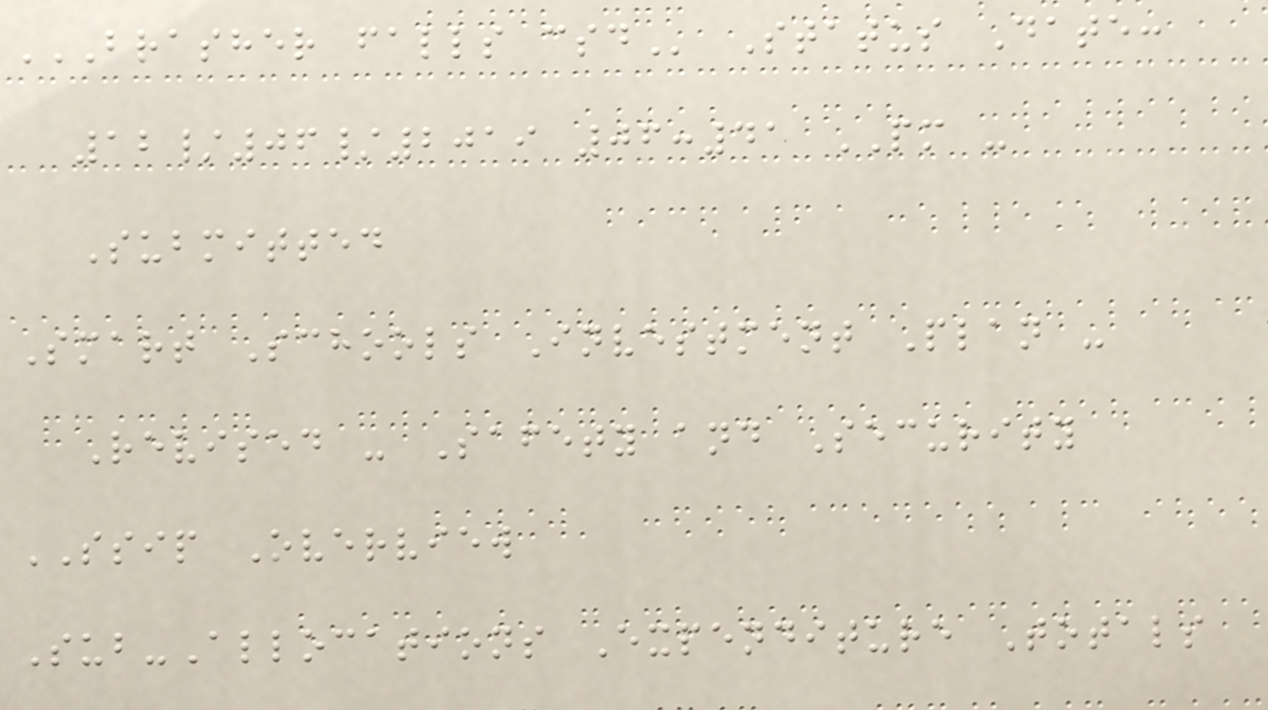BRASHER FALLS CSD Status Date:
12/06/2019 06:41 PM -
Submitted
Smart Schools Investment Plan -
Revised - Safety and Security
SSIP Overview
Sub-Allocations Expenditure Totals
